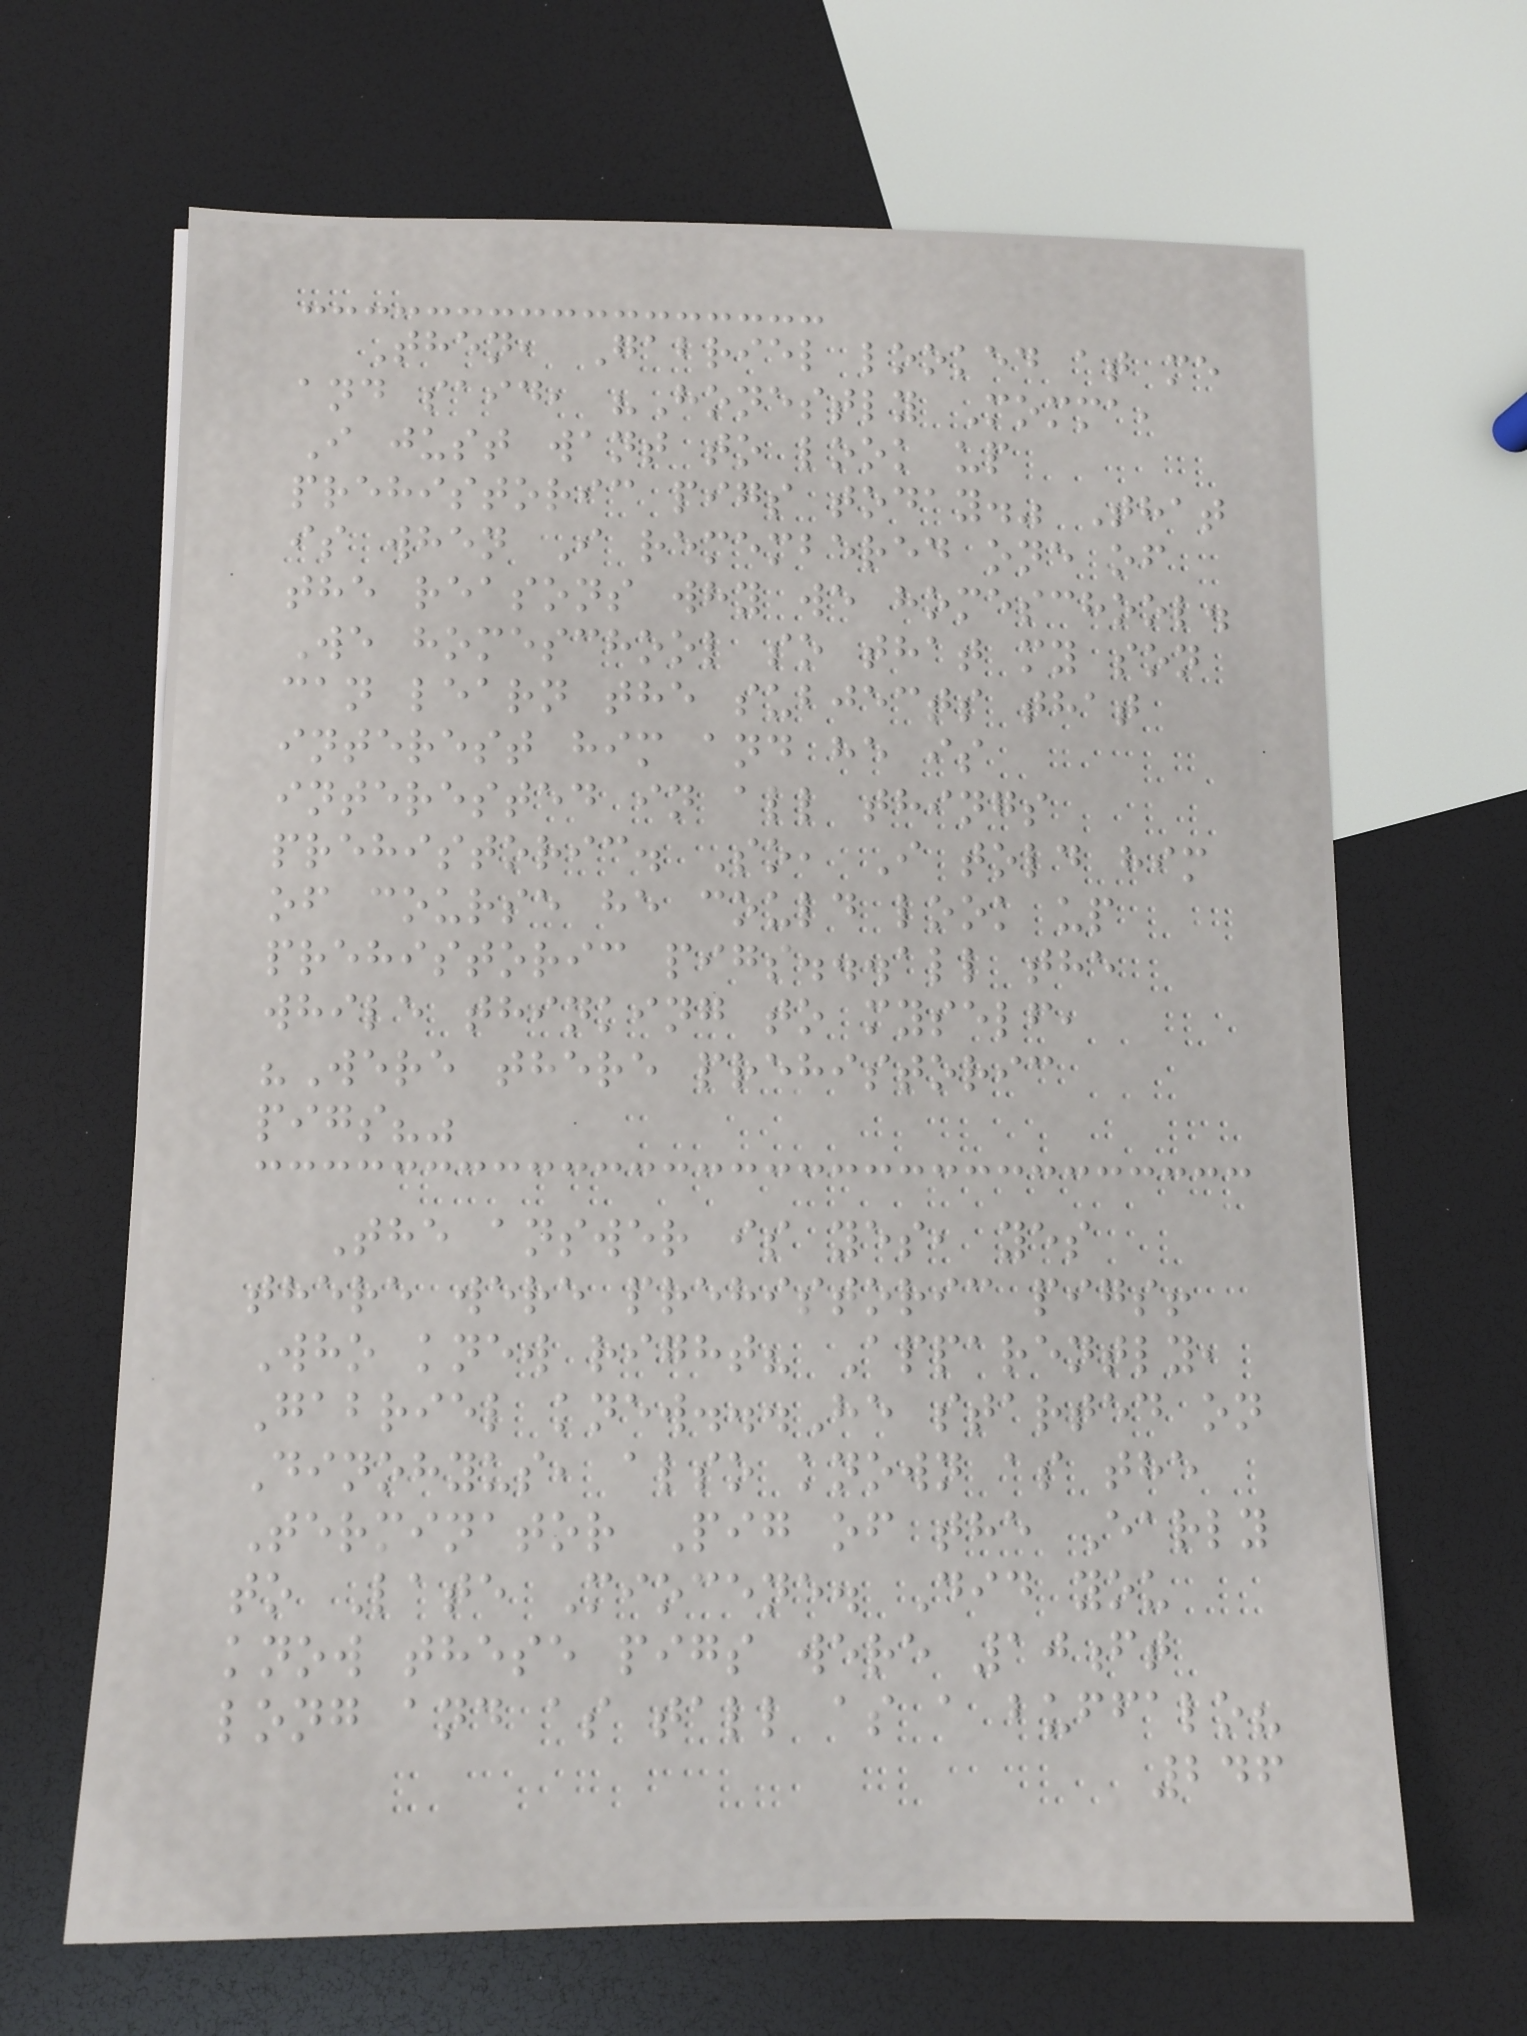Then, Gabriel looked at me
and said, "Honestly Momma,
I just want to look up
prehistoric pigs today." That
is when I remembered one of
the reasons why we homeschool.
We homeschool so that my son
can learn the subjects that
interest him and he is
interested in all things
prehistoric. So, I told him
of course he could look up
prehistoric pigs...all the
while thinking to myself,
"Were there prehistoric
pigs?"
The answer is yes, yes
there were prehistoric pigs!
Who knew right? Apparently,
Gabriel knew...He started on
Dinohyus, also known as the
Terminator Pig of the Early
to Late Miocene. Did you
know these pigs were 10ft
long and as tall as a buffalo?
246
